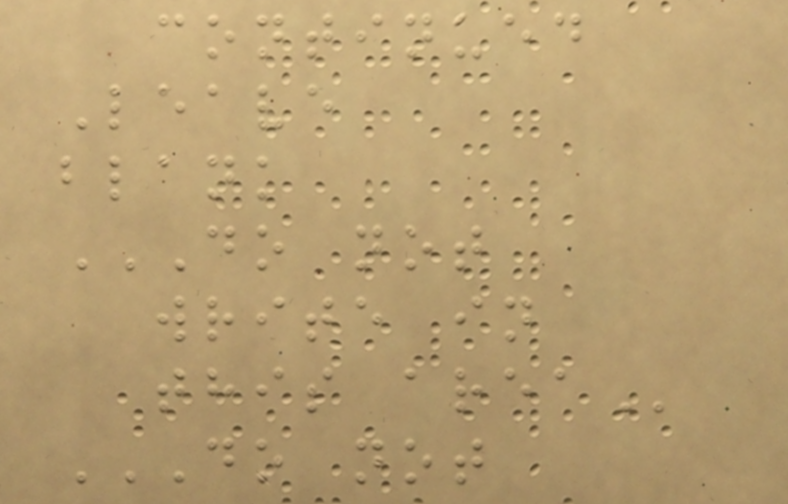continued
Leave
blank
DO NOT
WRITE IN
THIS AREA
DO NOT
